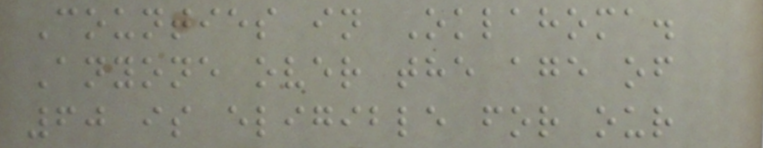Counties in Oklahoma.
Anyone over the age of
60 is eligible for our
